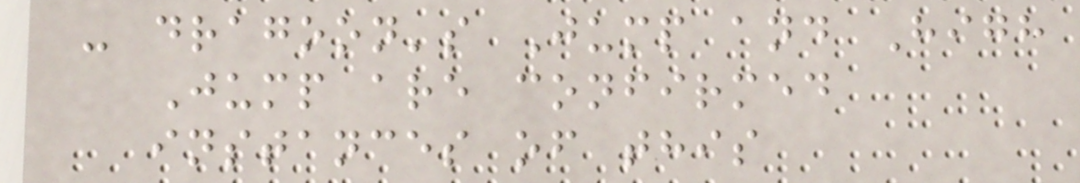- dragoon's Jump and High
Jump are confirmed
instances of this
